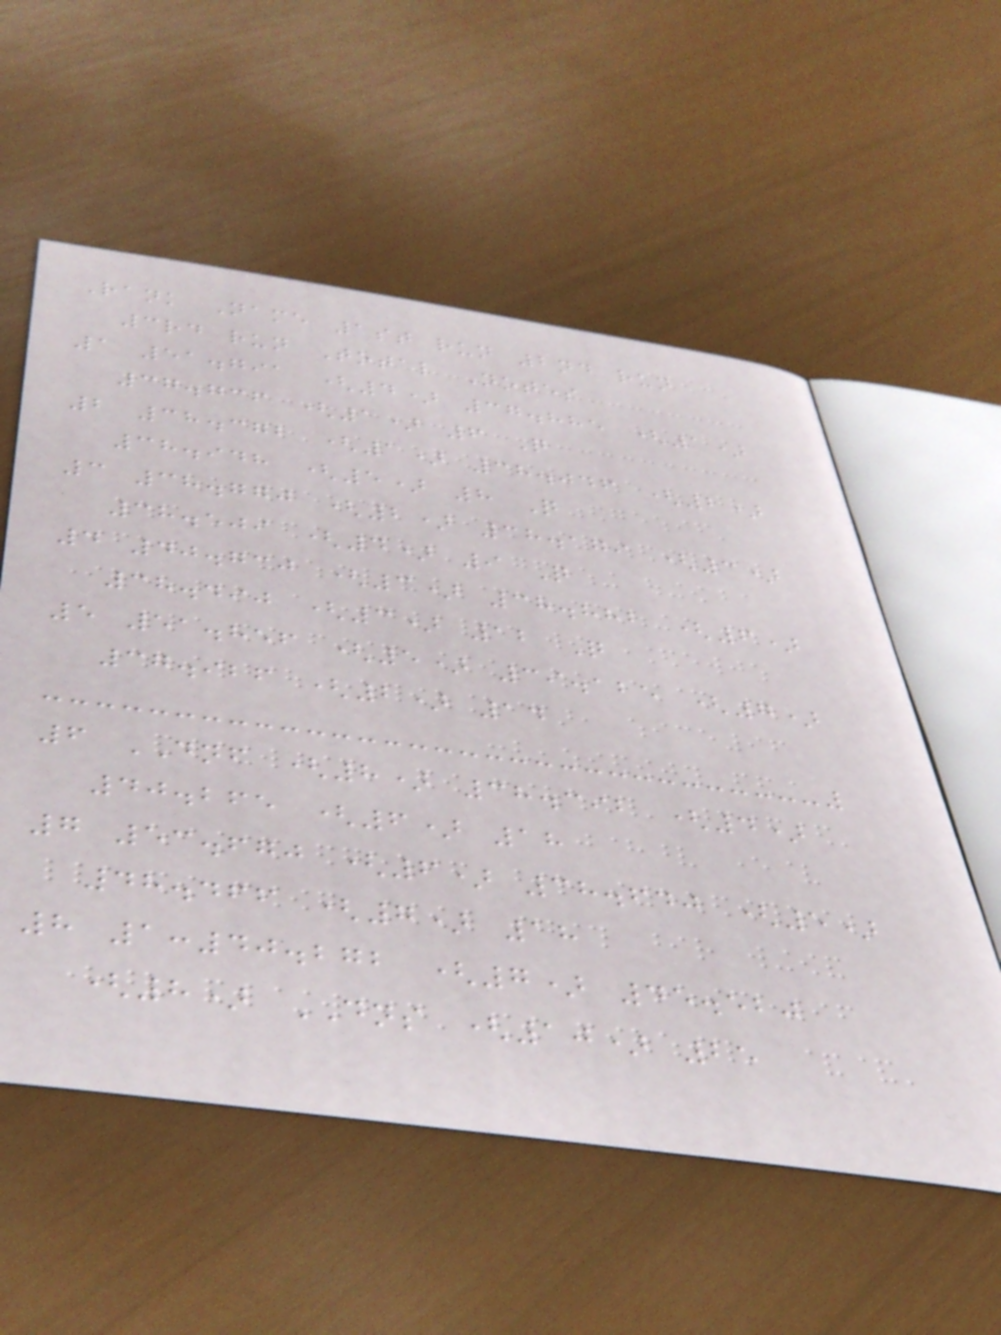Rank Name 1st run 2nd run
3rd run Total Notes
1 51.791 (4) 37.885 (1)
37.736 (1) 6 Q
2 38.372 (1) 38.046 (2)
38.948 (5) 8 Q
3 38.770 (2) 38.179 (3)
38.509 (4) 9 Q
4 40.730 (3) 38.882 (6)
38.490 (3) 12 Q
5 51.856 (5) 39.125 (7)
37.926 (2) 14
6 DNF (8) 38.392 (4)
40.265 (6) 18
7 53.670 (6) 38.640 (5)
48.466 (7) 18
8 1:40.272 (7) 45.520
(8) DNS (10) 25
